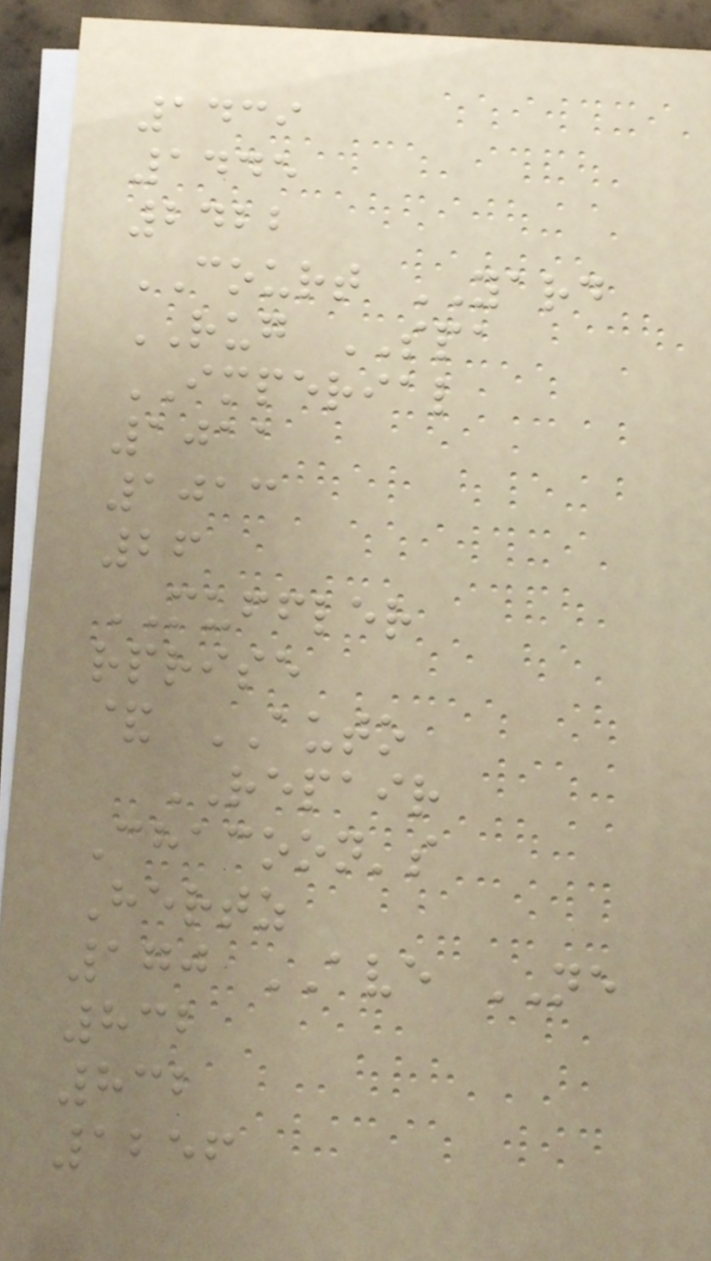1439
1445
2422
COURT YARD
RUG SPA
IMPERIAL
1011
1013
26
MUFFLER
rprise
& AUTO
REPAIR
Chacoon's
Hertz
170 AVE NE
832
832
1256
